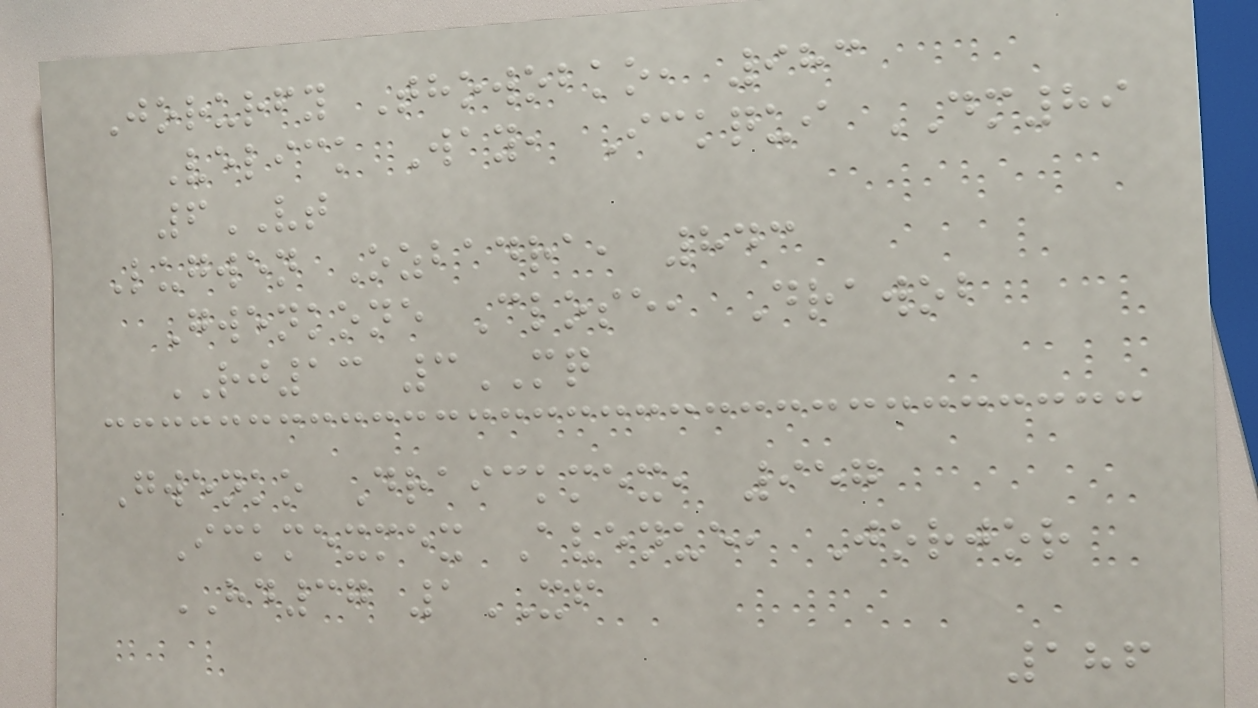Jorurfy Thowobko, 983
Velick Way, Ickqui DM89
6VT
Lugwen Ozbadra, 843
Gwenkone Close, Drawob
RJ13 3MQ
Gwenko Draickmex, 957
Ickmexmex Avenue, Jorjor
HD37 1XF
186
